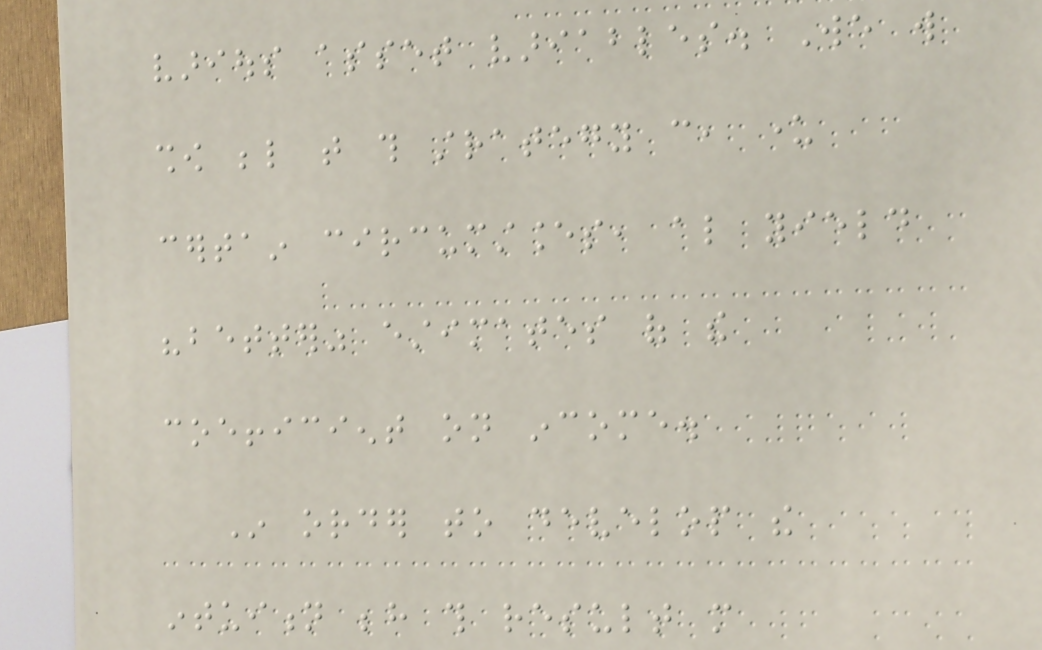various asset variables. We will
show below that this strategy can, under
certain circumstances, also yield
"better" estimates of the
coefficient on income.
In order to develop the
intuition behind this result more
